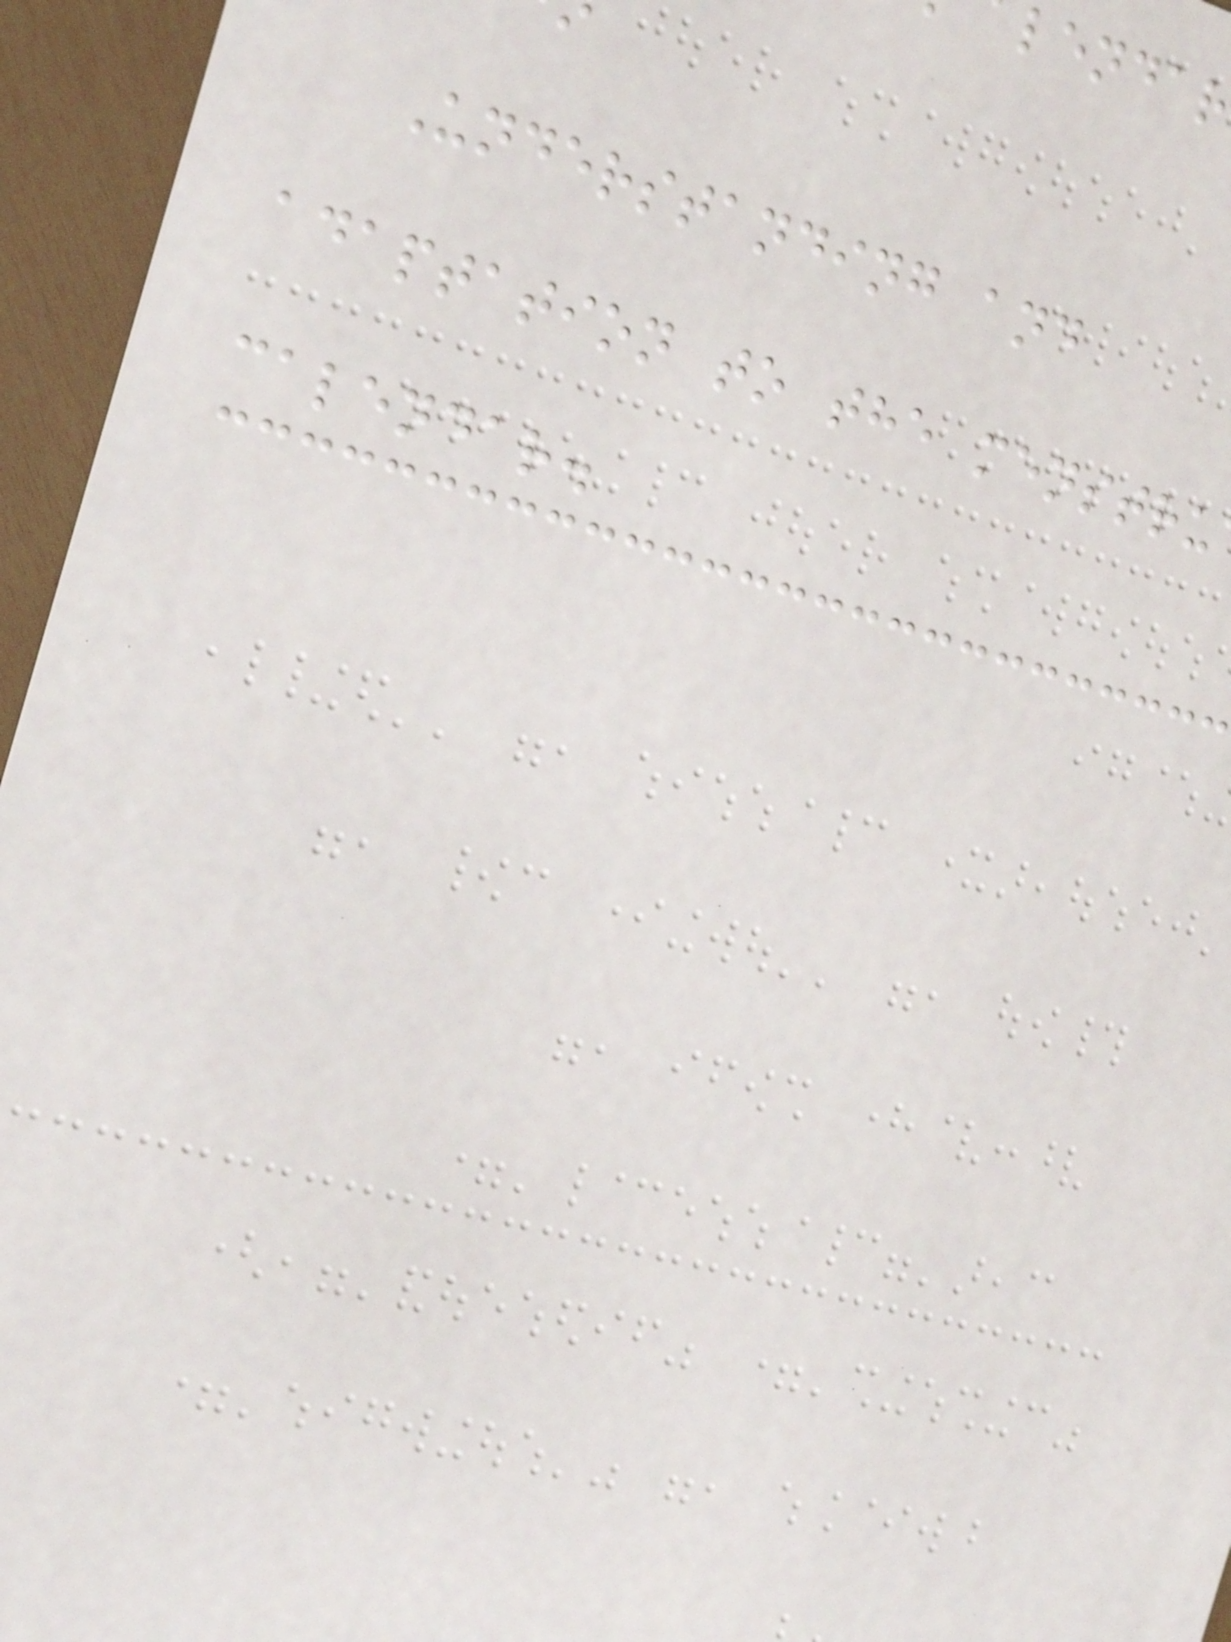lendar
Understanding and
adaptation to the menstru
calendar.
